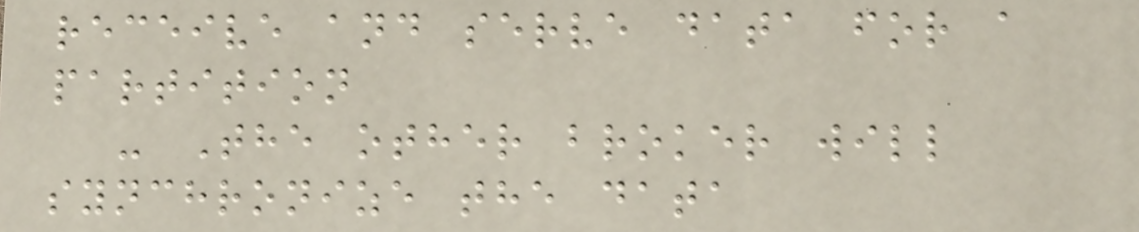receive and serve data for a
partition
- The other broker will
synchronize the data
